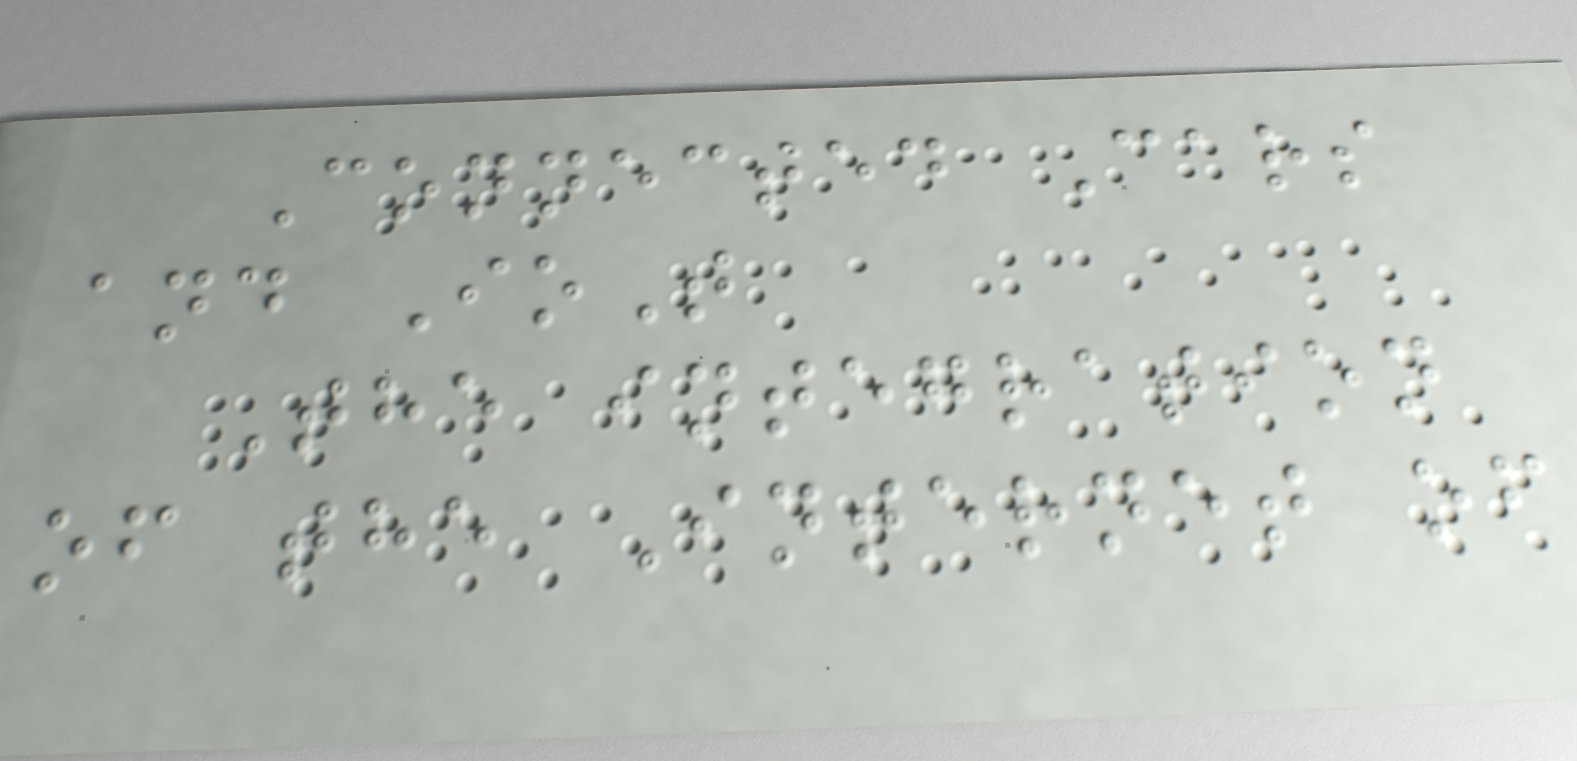Connected Cars
and IoT
The integration
of the Internet of
